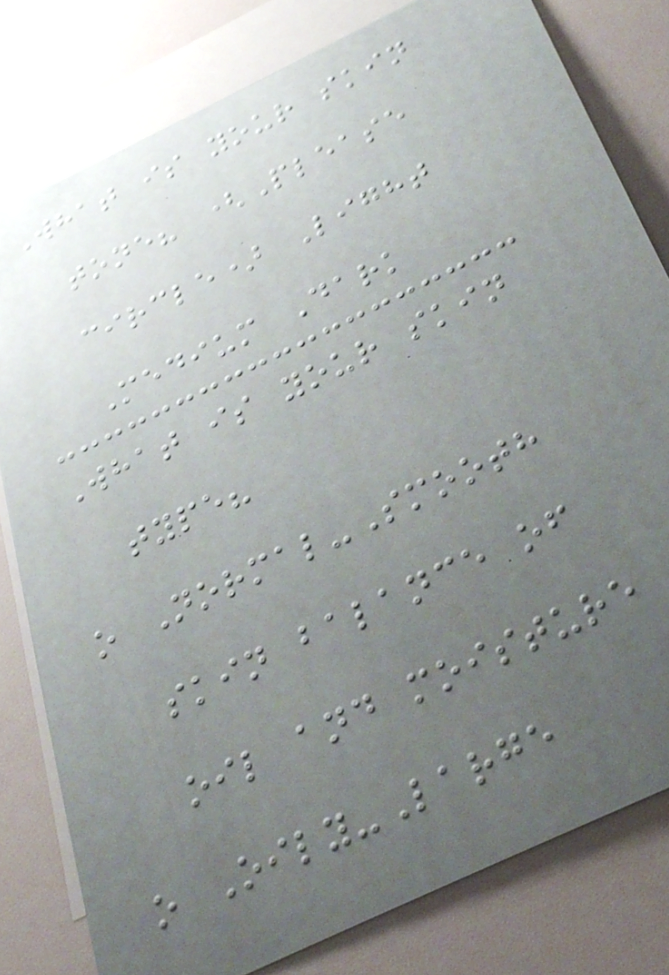What is your skin
tone? (Please
circle) Light
Medium Dark
What is your skin
type?
o Normal-Smooth
skin balance of
oil and moisture
o Oily-Large
